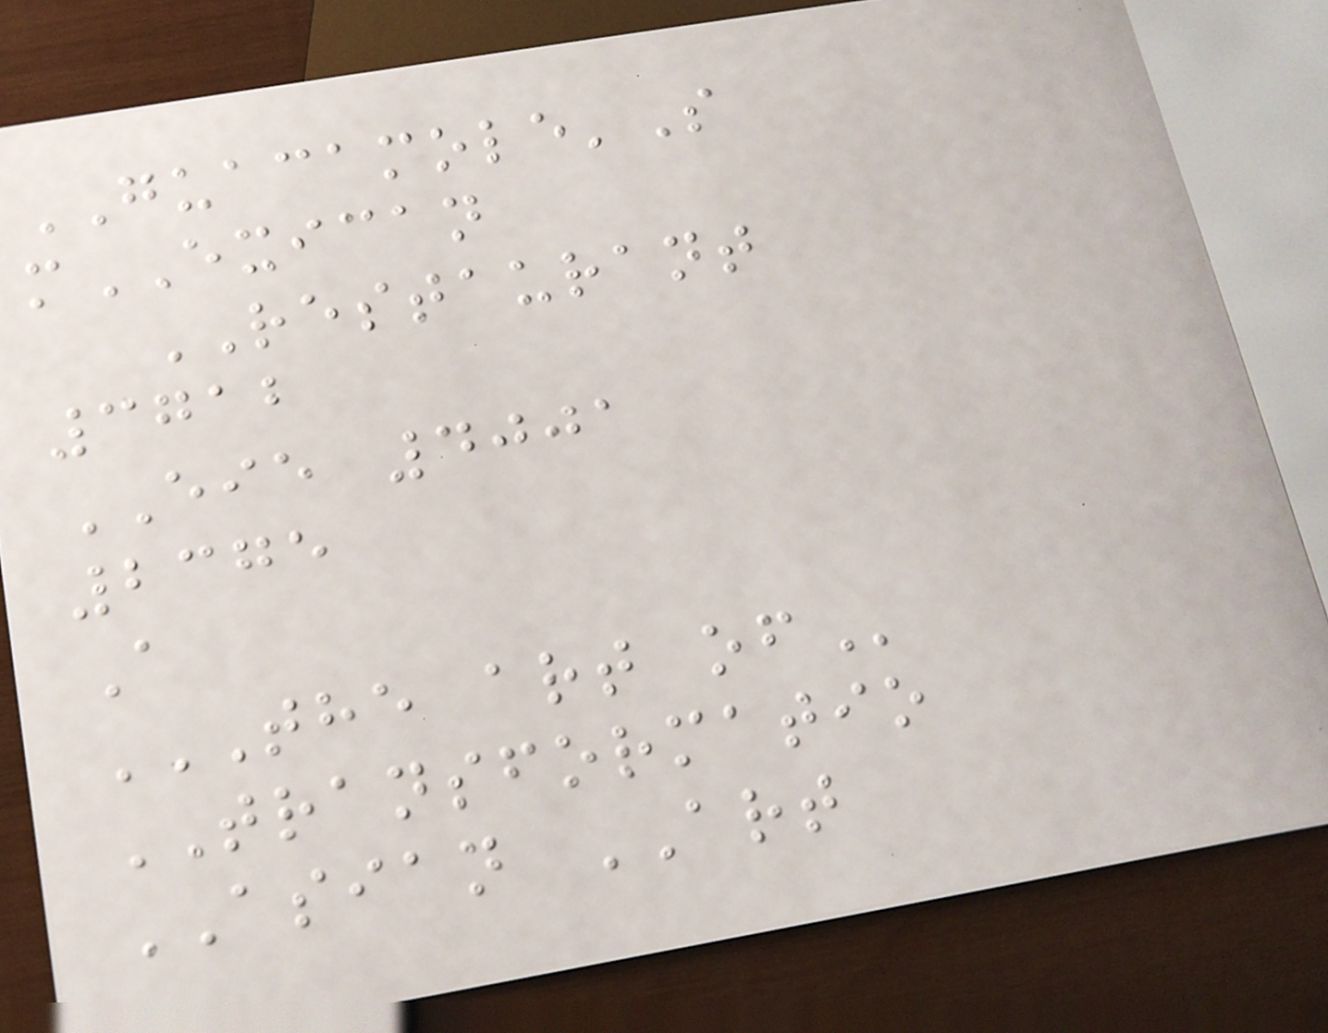GUACAMOLE'S
mEXICAN
RESTAURANT
3712
EIE 4001
2375
A
THE ART OF
TRANSFORMATIO
ASIAN ART
